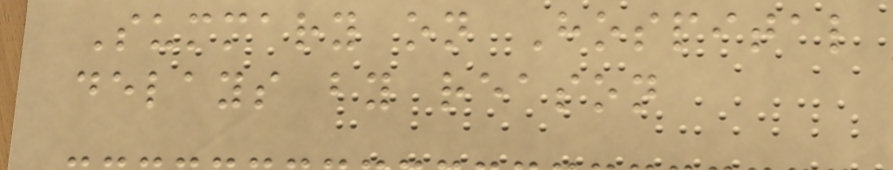Summary on Hospital
delays by reason
